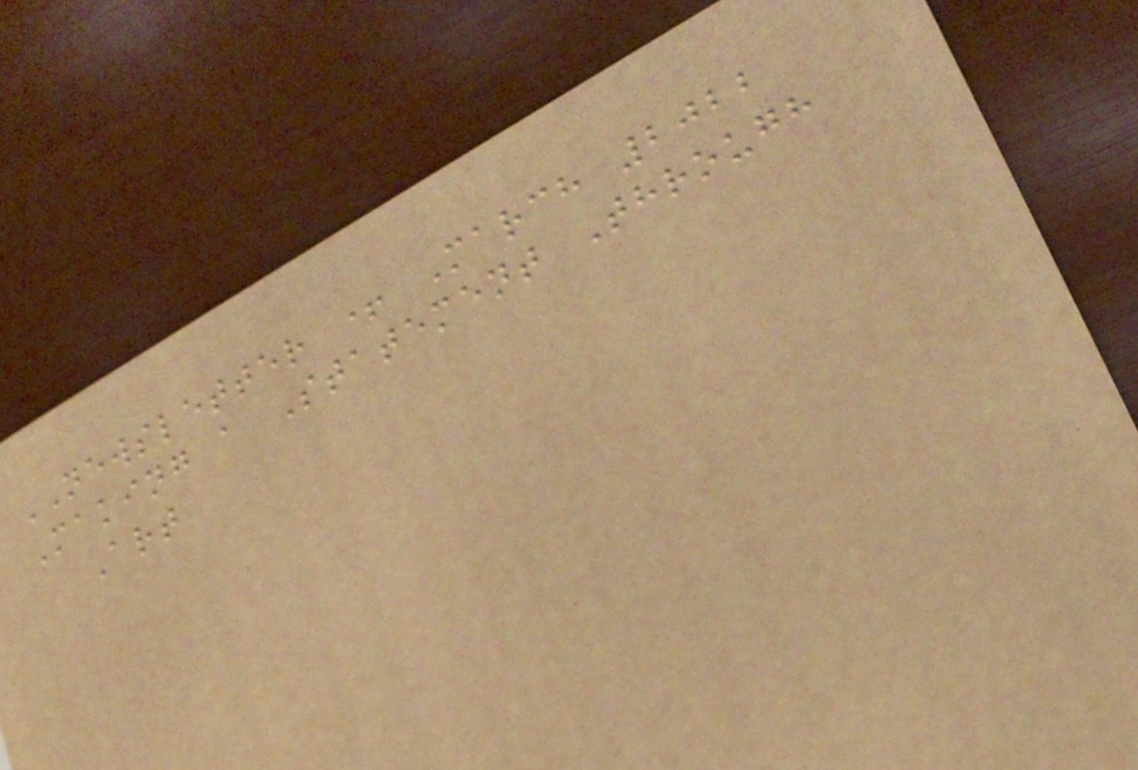NEWSLETTER + March 2022
Making a Statement Through
Art
